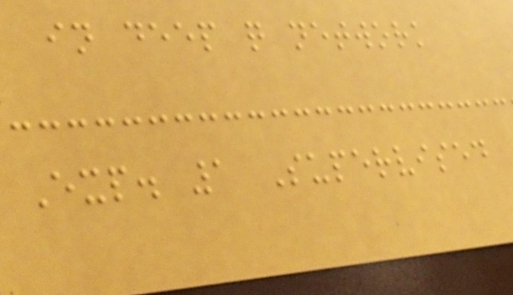in deep q network
Exp. 1 Supervised
